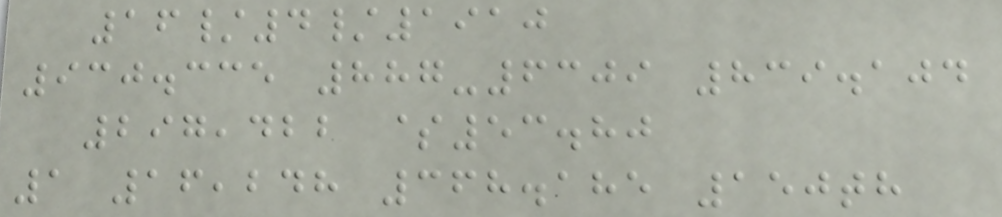16/4/1910
930.335 887-6309 839.104
297,422 $53.80
1 16,248 368.185 150th
